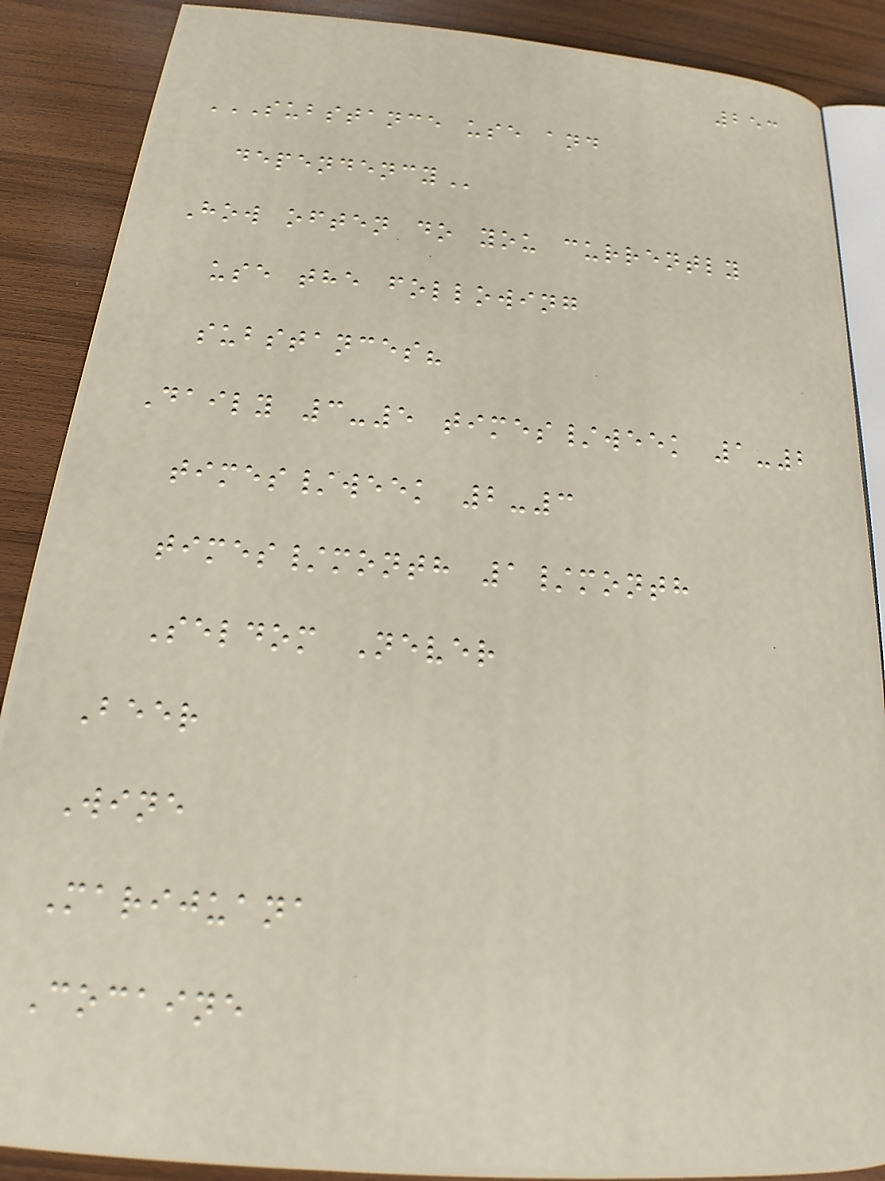253
SUBSTANCE USE AND
DEPENDENCY
How often do you currently
use the following
substances?
Daily 3-5 times/week 1-2
times/week 2-3
times/month 1/month
Seldom Never
Beer
Wine
Marijuana
Cocaine
